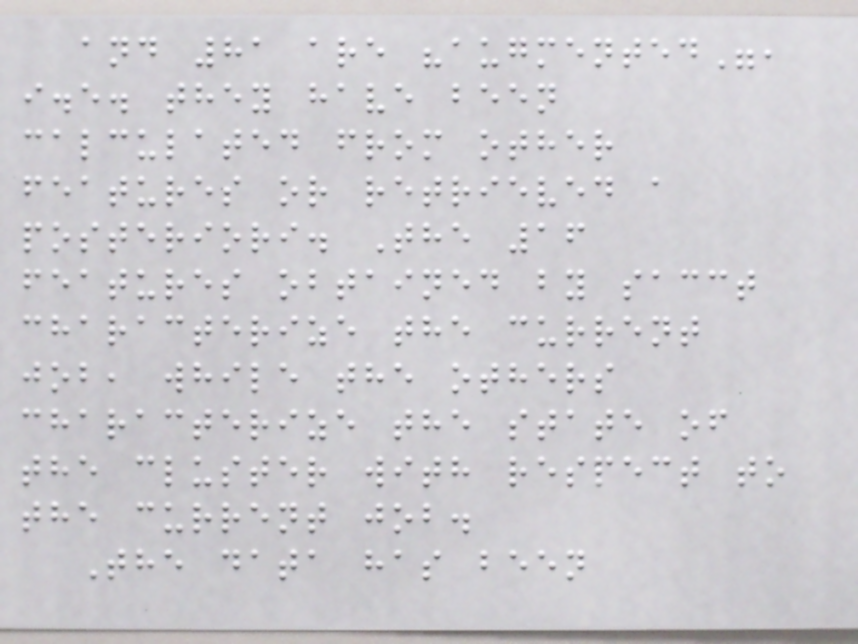and 81 are "augmented",
i.e. they have been
calculated from other
features or retrieved a
posteriori. The 16
features obtained by sacct
characterize the current
job, while the others
characterize the state of
the cluster with respect to
the current job.
The data has been
